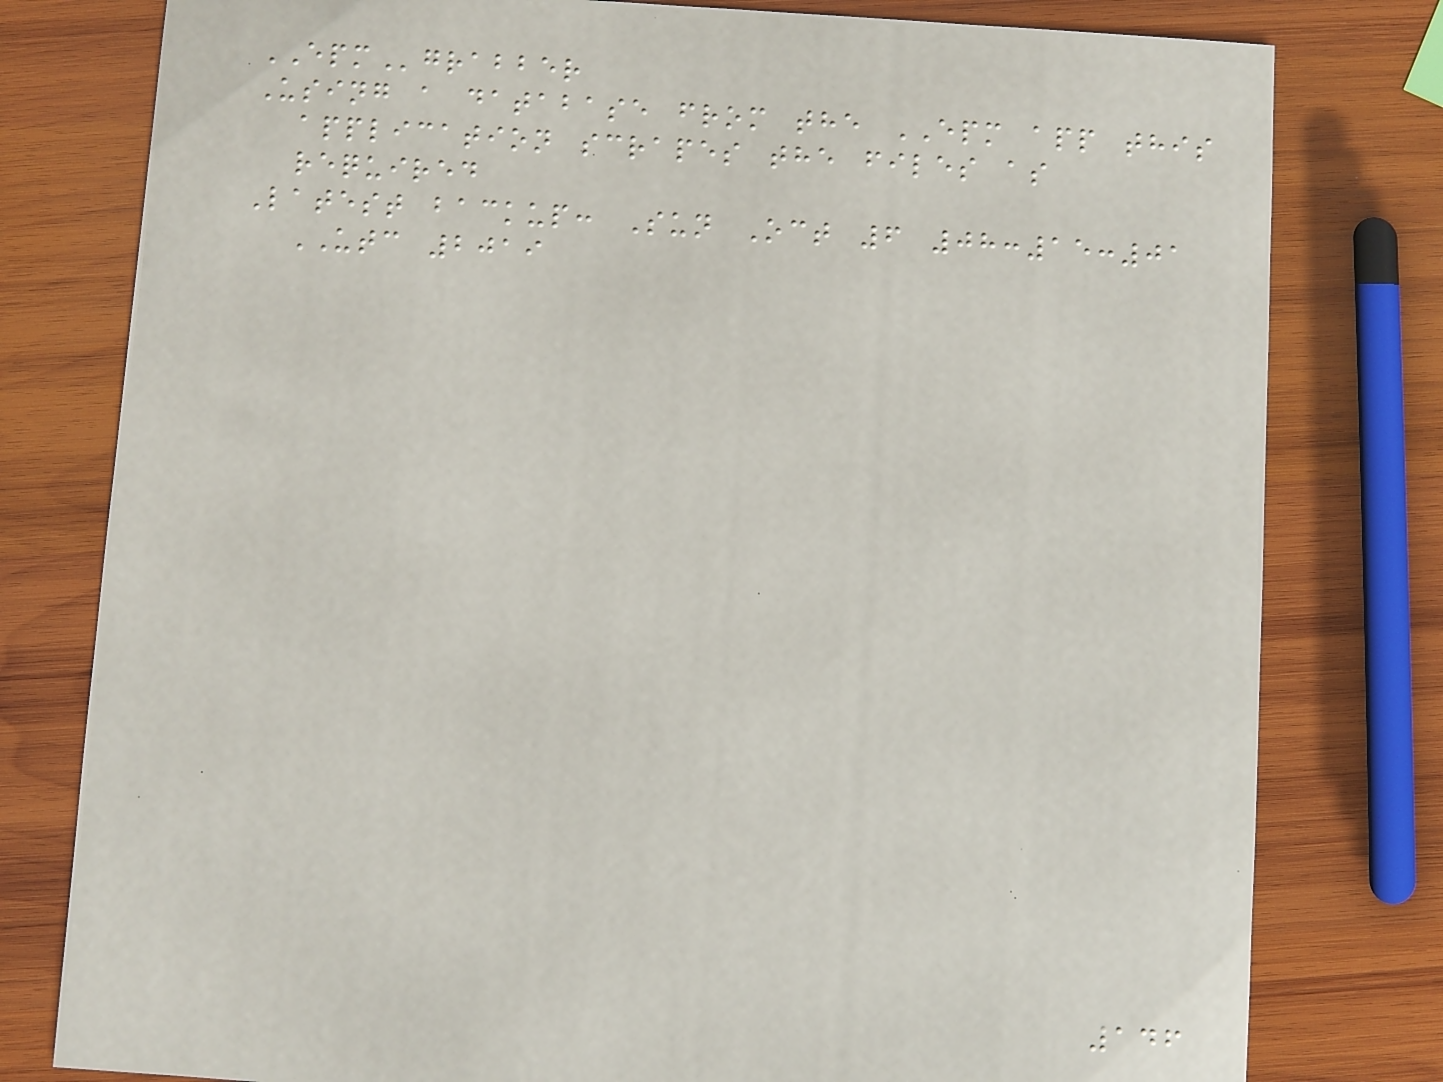EPMgrabber
Using a database from the EPM app this
application scrapes the files as
required
Latest backup: Sun Oct 6 08:15:01
UTC 2019
146
